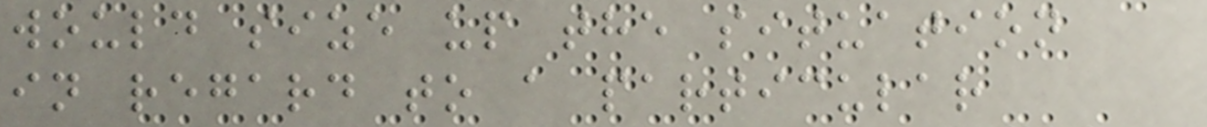would size up the situation
in regard to a particular
